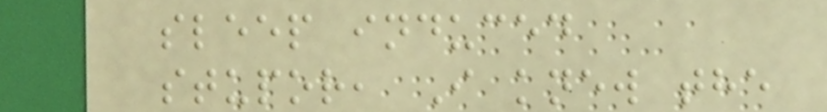sleep induced
stupor, I knew the
